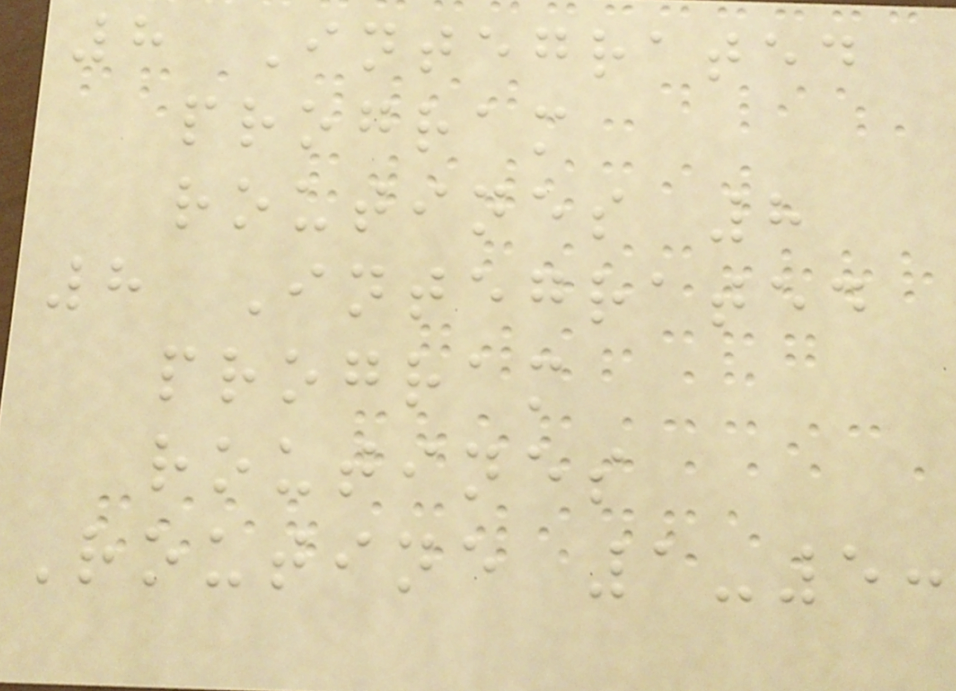8 Integrated
program
routines 8
8 Integrated
program
routines
Routine 1-5:
